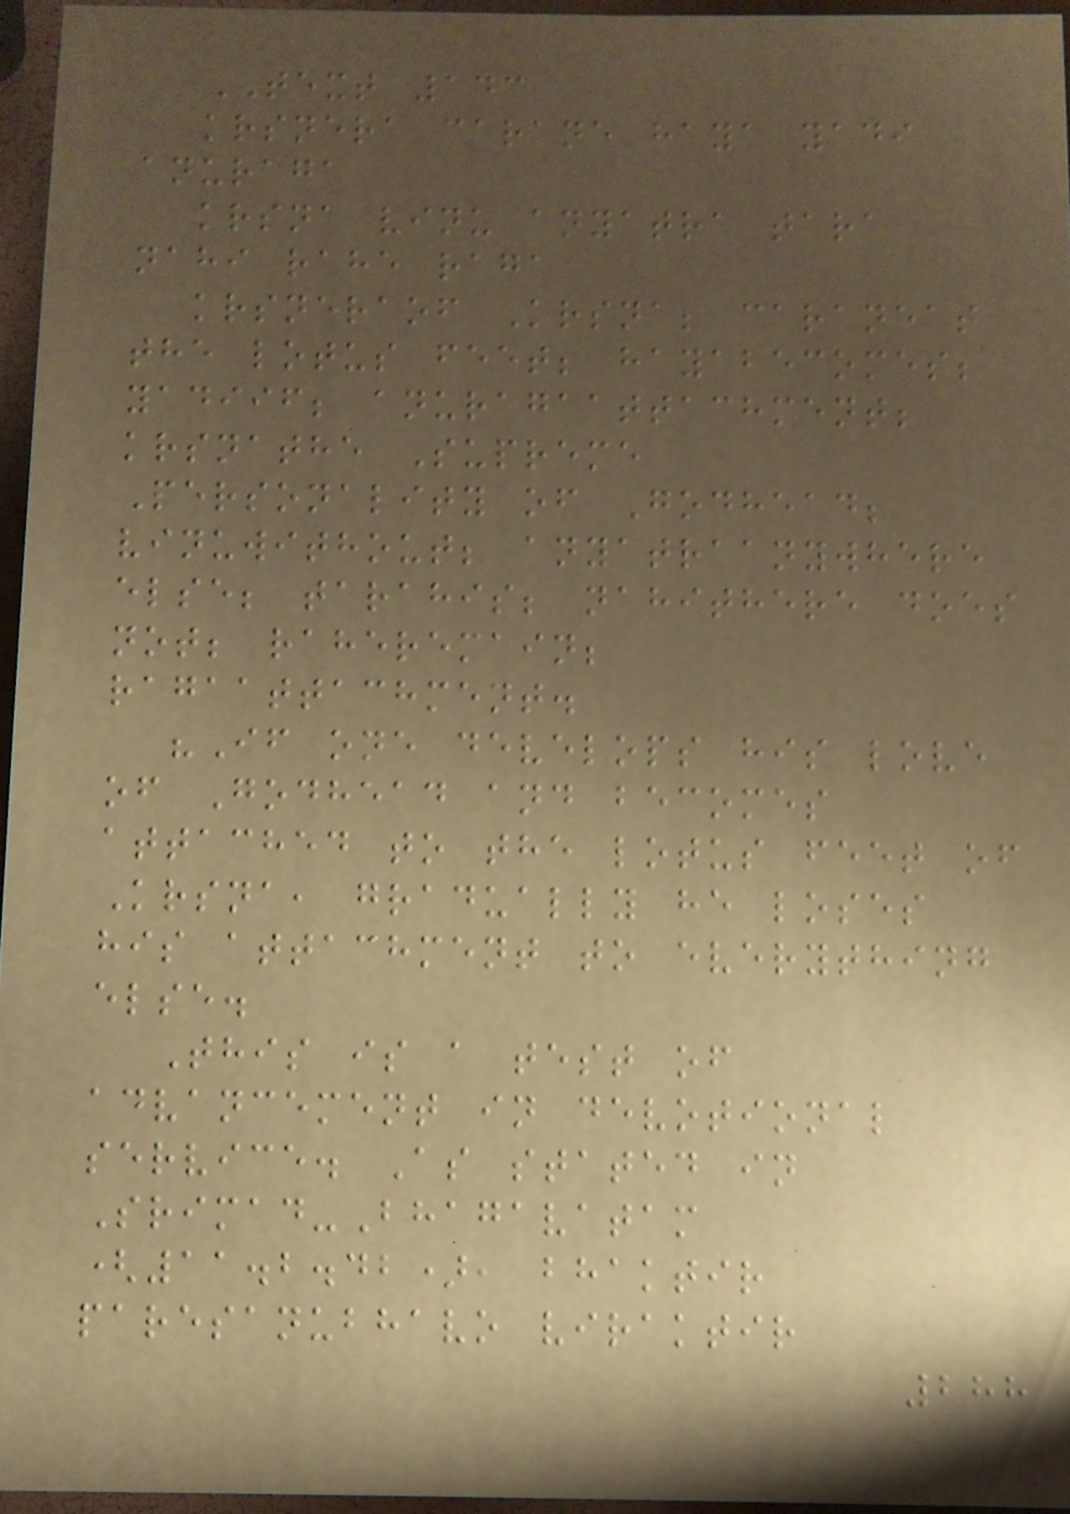TEXT 143
krsnera carane haya yadi
anuraga
krsna vinu anyatra tara
nahi rahe raga
krsneraof Krsna; caraneat
the lotus feet; hayabecomes;
yadiif; anuragaattachment;
krsnathe Supreme
Personality of Godhead;
vinuwithout; anyatraanywhere
else; tarahis; nahithere does
not; raheremain;
ragaattachment.
"If one develops his love
of Godhead and becomes
attached to the lotus feet of
Krsna, gradually he loses
his attachment to everything
else.
This is a test of
advancement in devotional
service. As stated in
Srimad-Bhagavatam
(11.2.42), bhaktir
paresanubhavo viraktir
288
